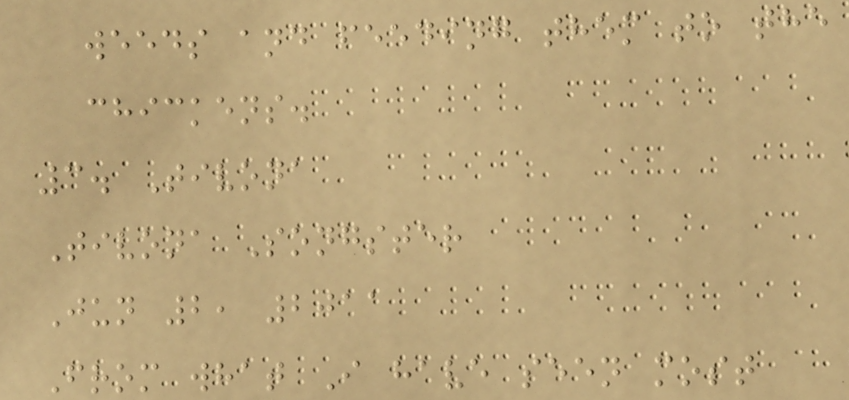weeds and feeding them to the
chickens.
3. Tivona
Tivona Songster
Jun 2, 2011
From what I have seen most
